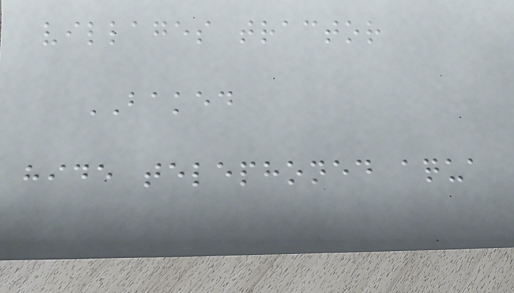villages tractor
BAKED
hide telephoned aqua
